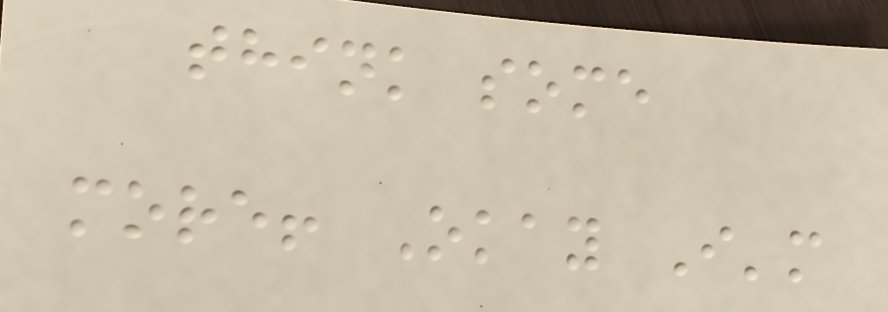think some
more! Okay I'm
